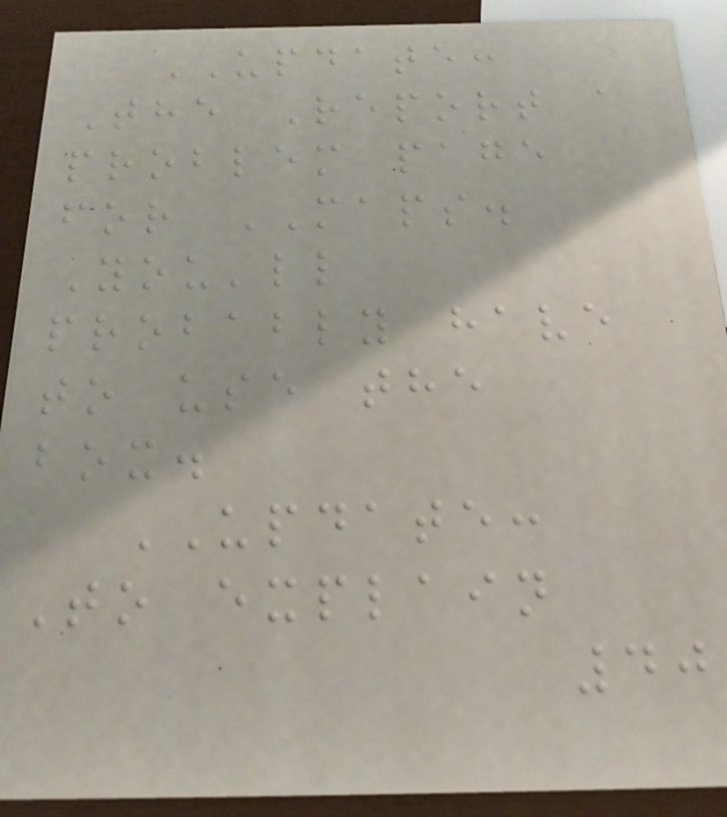UPDATE:
The Report a
problem page
for MAPS.
You'll
probably have
to use the
box.
UPDATE:
To explain
40
